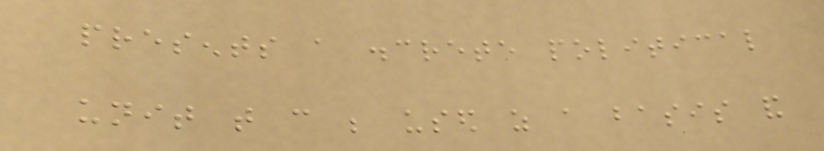presents a discrete political
unit that can be used as a basis and
